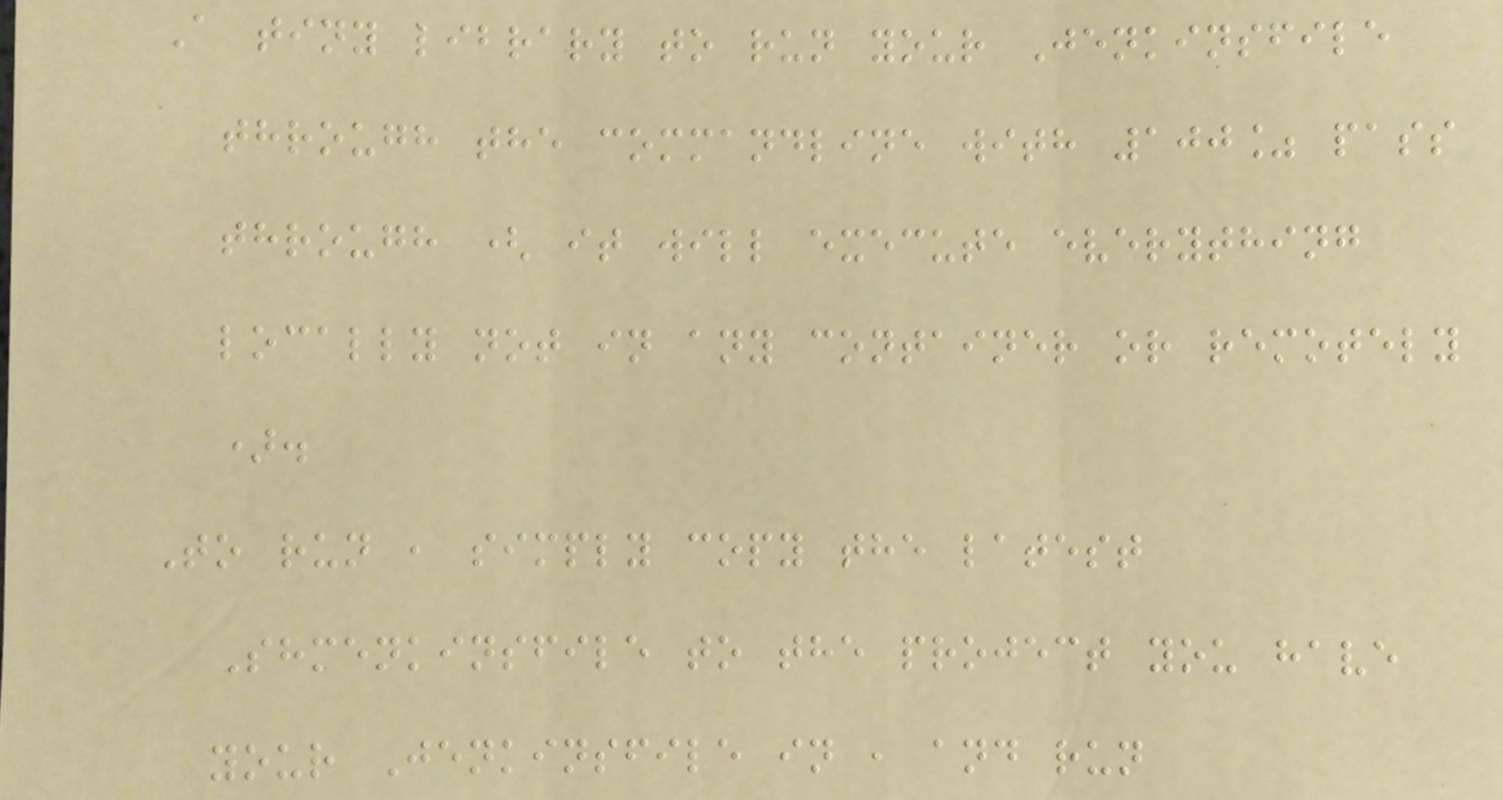A tiny library to run your Jenkinsfile
through the commandline with 100% pass
through ( it will execute everything
locally not in any container or remotely
).
To run , simply copy the latest
Shmenkinsfile to the project you have
your Jenkinsfile in , and run
